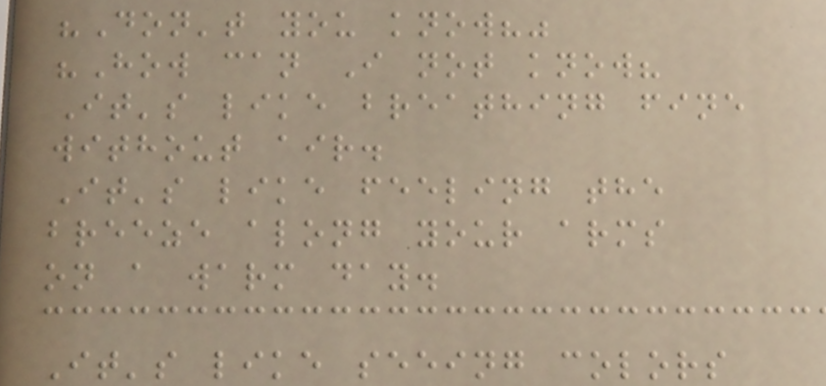"Don't you know?"
"How can I not know?
It's like breathing fine
without air.
It's like feeling the
breeze along your arms
on a warm day.
It's like seeing colors
